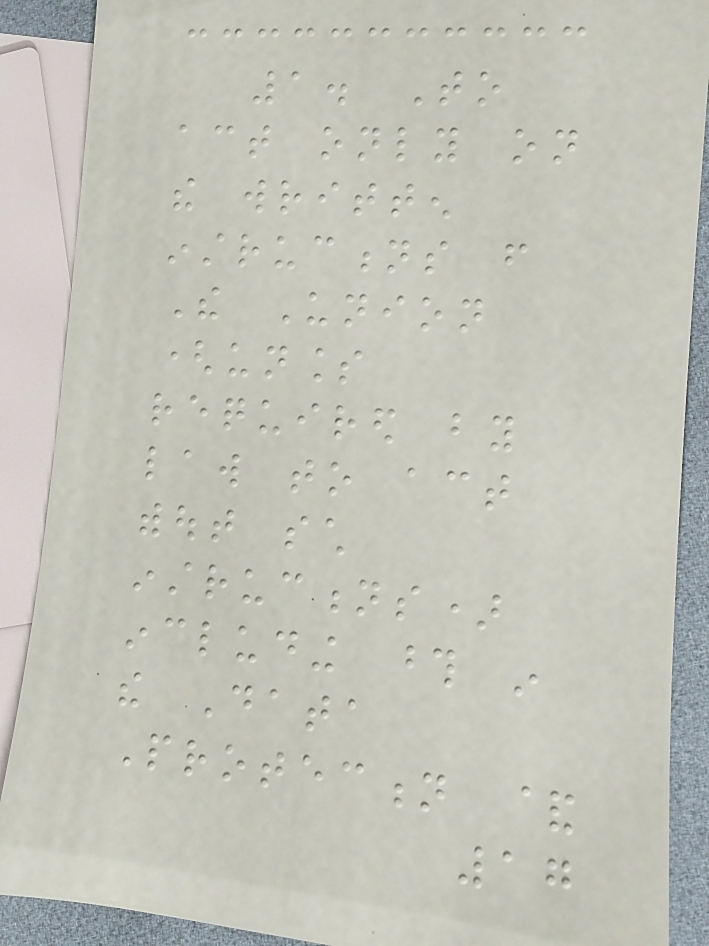1. To
act only on
the written
instructions from
The Union
(unless
required by
law to act
without such
instructions)
including those in
the Data
Protection &
17
